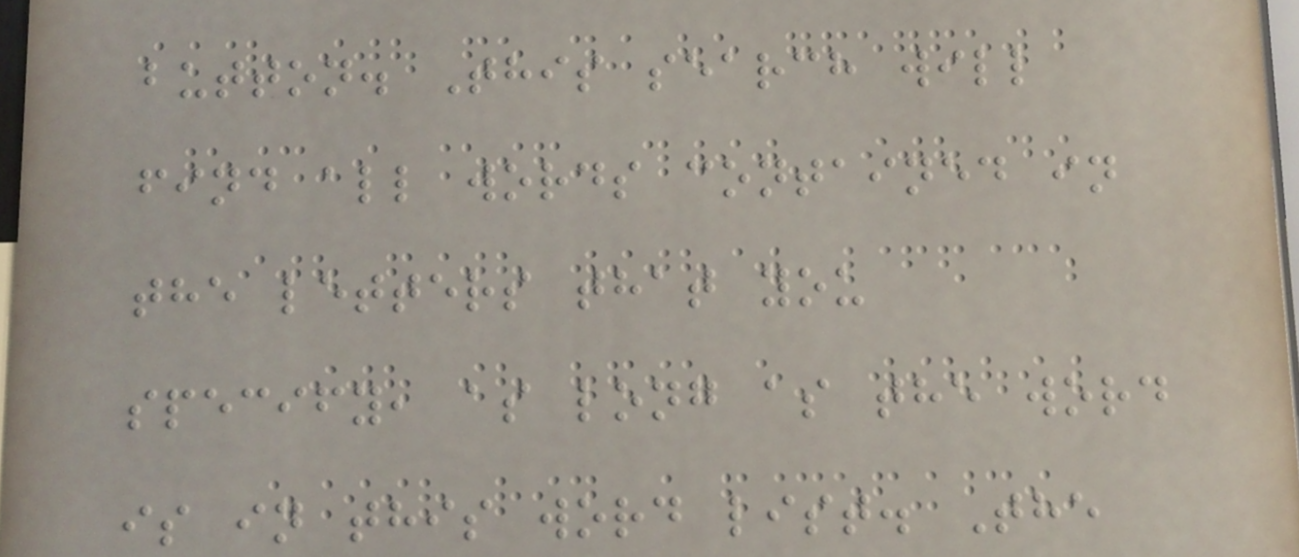button. This search will
find all words contained in
the letters that you
specify, as long as the word
is in this word list. The
